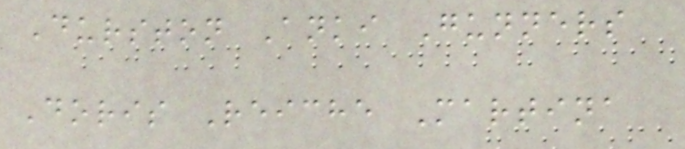Durston Anki Gunners
Doris Reiche Martina
